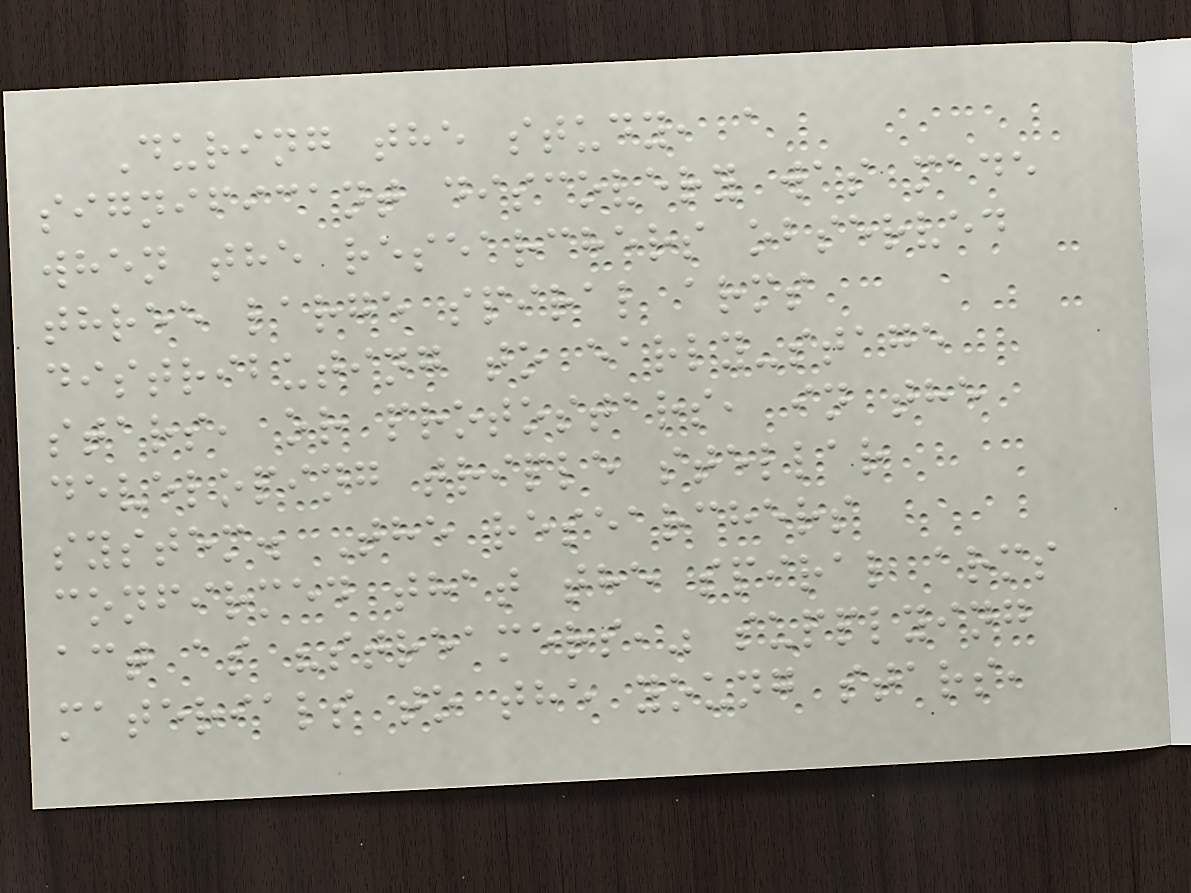During the study, a
significant discovery was made
when the researchers observed
three large spiral arms
distributing to early-stage
stars, or protostars, in the
developing triple stellar
system. The researchers
confirmed that the spiral arms
act as "streamers," supplying
materials to the young stars,
